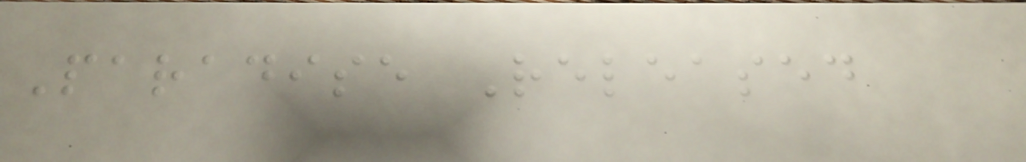Paradise Released
